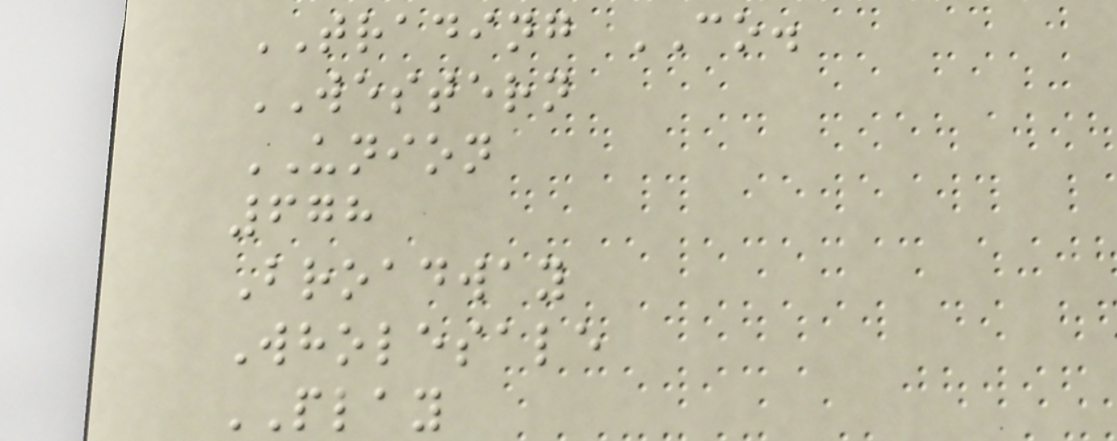TRADING CO.
WESTERN
UNION
678
Broadway
Wholesale
PLAY
